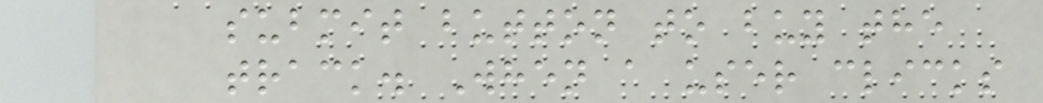submit button to buy the
track. When a user clicks
